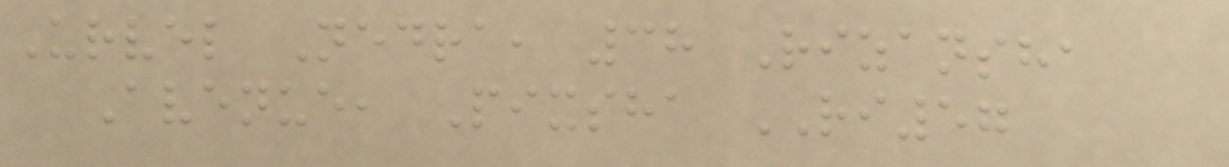Urvel Nedra, 38 Rizansha
Avenue, Pixsha RI57
